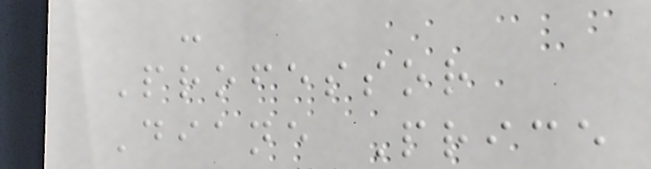-
Professor
Diane Price
